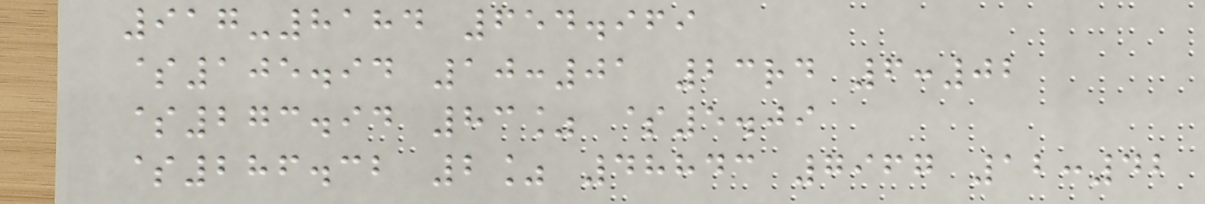917-8184 654.969
$105.94 10:01 23rd 6:02
$273.94 83% $5.09
$286.32 2% 48843 7967 12:42
